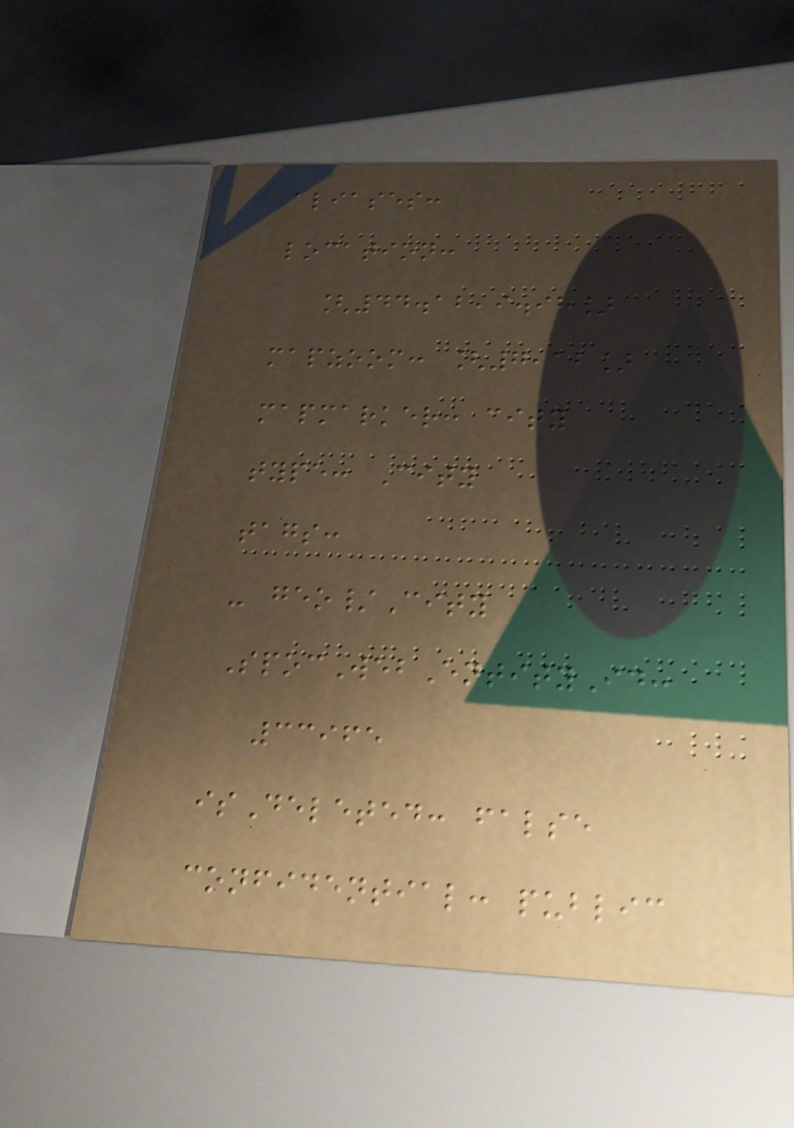aliases:
location:
[44.12,9.98]
mapzoom: [7,12]
mapmarker: city
type: City
tags:
- geo/City
SpocWebEntityId:
33965
isDeleted: false
confidential: public
